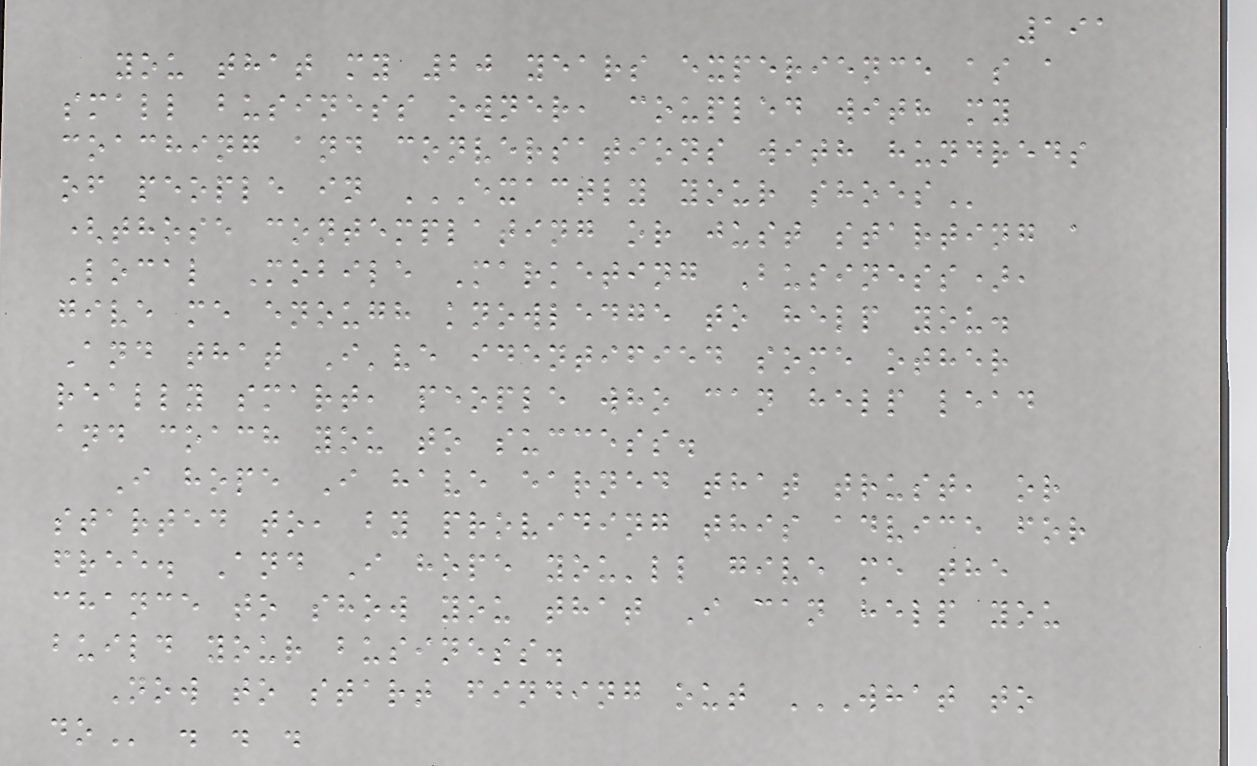191
you that my 20 years experience as a
small business owner, coupled with my
coaching and conversations with hundreds
of people in EXACTLY YOUR SHOES
(those contemplating or just starting a
Local Mobile Marketing Business),
give me enough knowledge to help you.
And that I've identified some other
really smart, people who can help lead
and coach you to success.
I hope I have earned that trust, or
started to, by providing this advice for
free. And I hope you'll give me the
chance to show you that I can help you
build your business.
Now to start finding out WHAT TO
DO . . .
